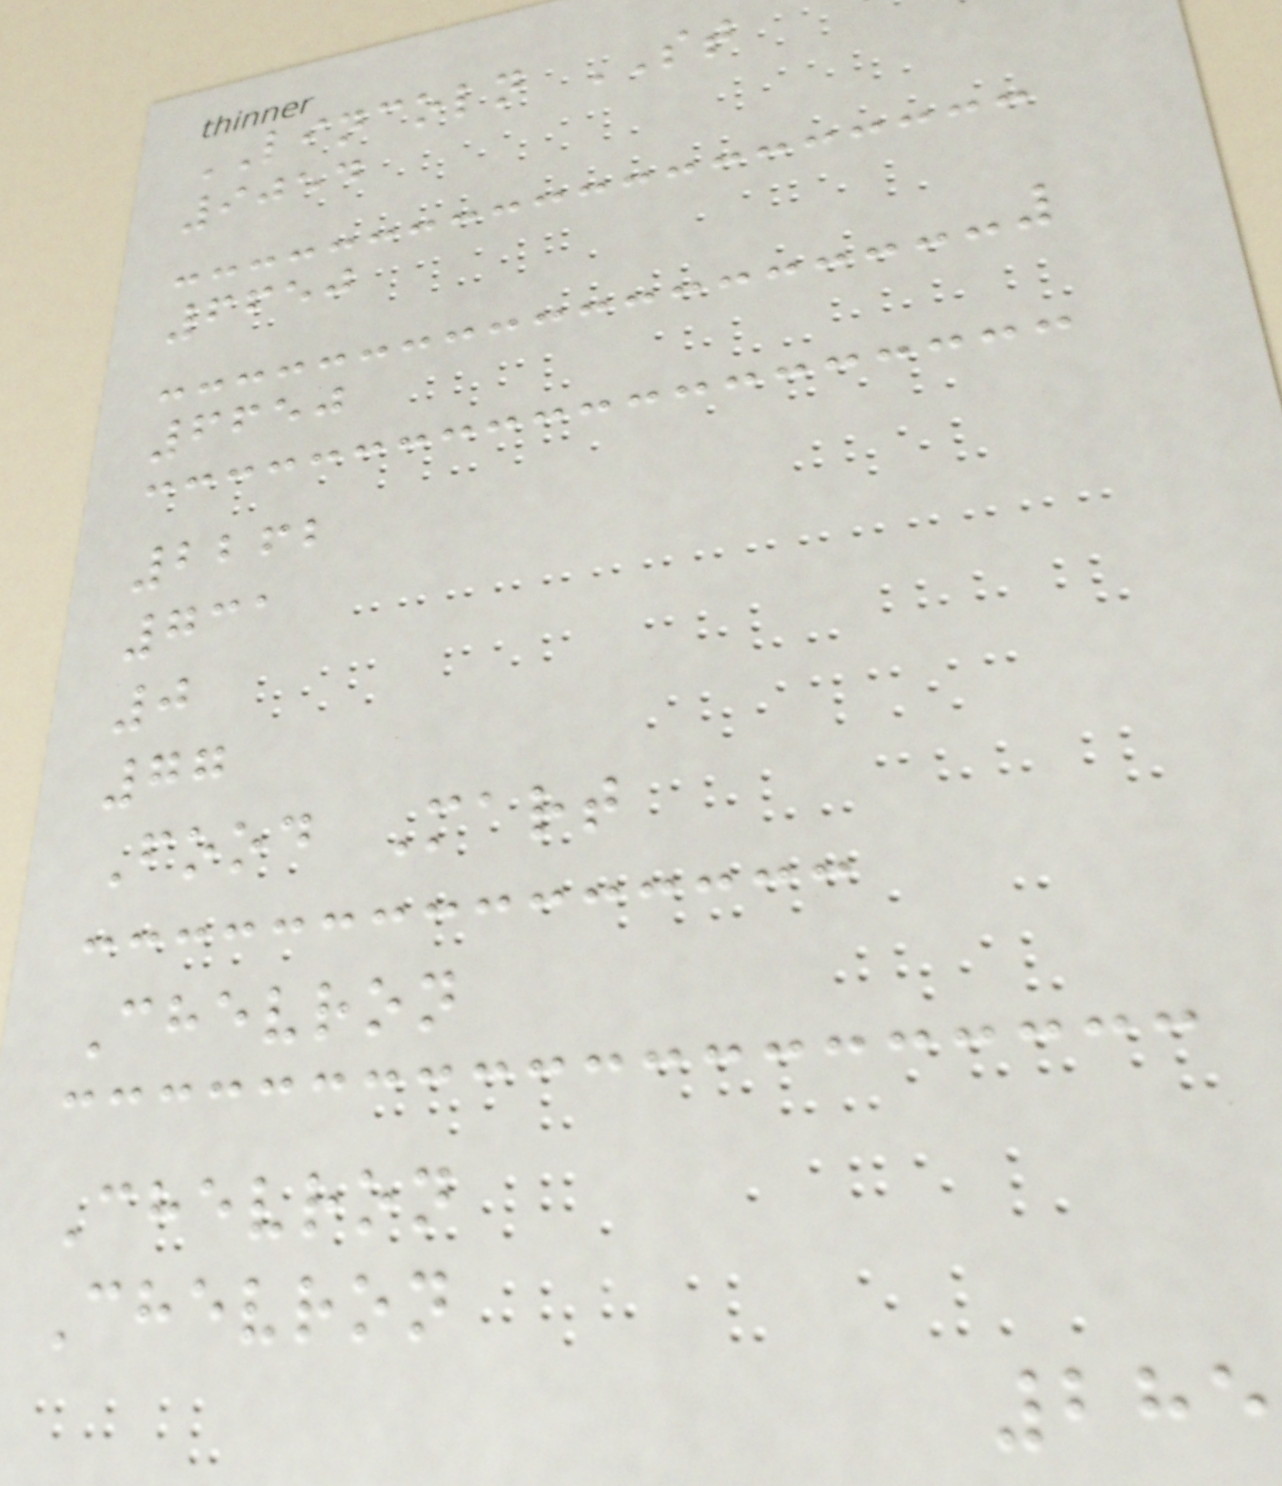LINCOLN ST
9054
6650
6650
2262
731
0
77
Food Mart
Chevron
Chevron
Chevron
285
